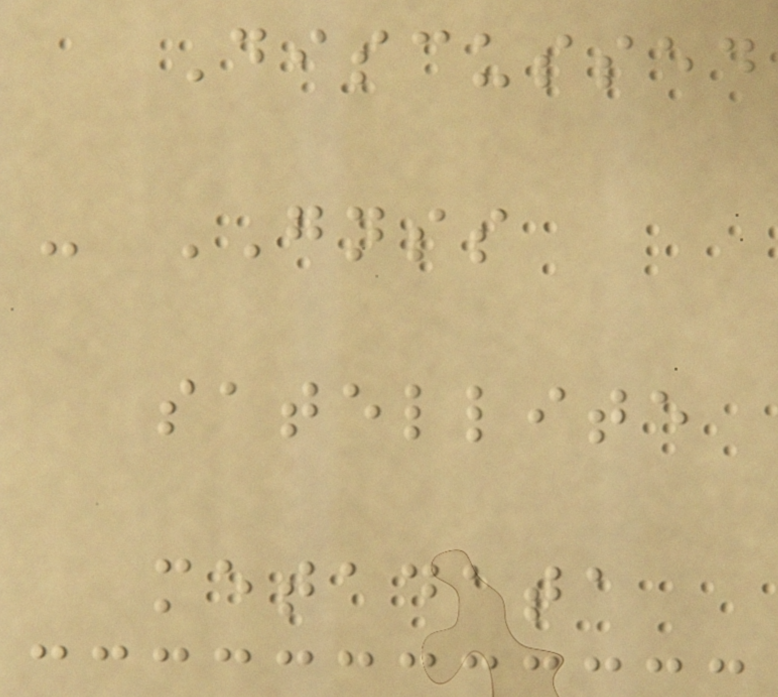Discussed
- GNSS
satellite
metadata
